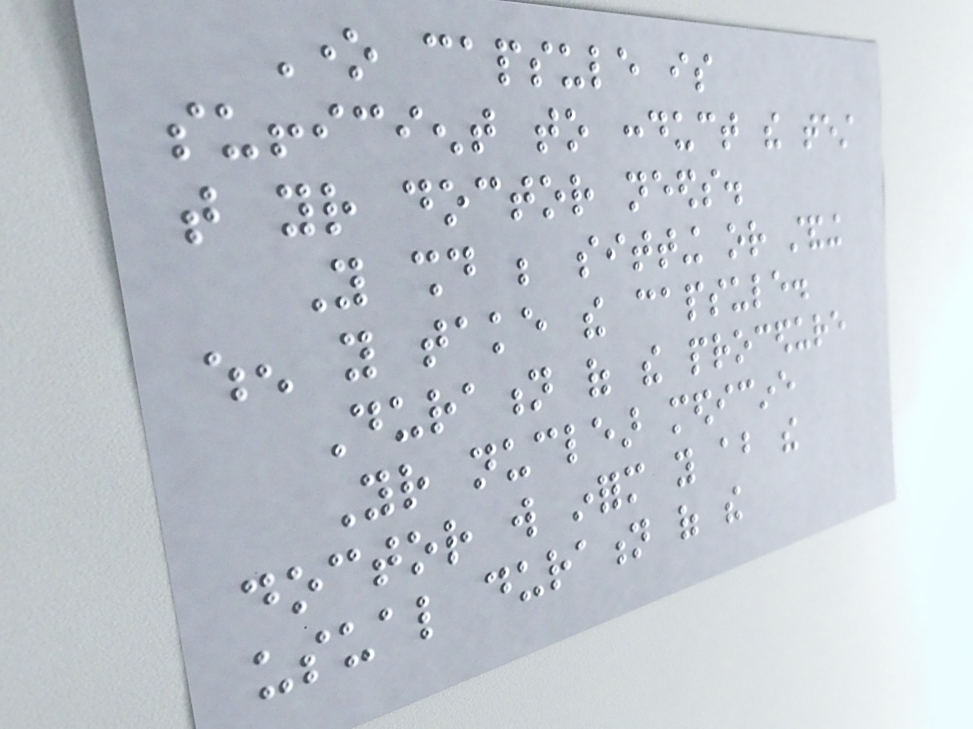One capsule is
sufficient to conduct the test
that your doctor needs.
You should be sitting or standing
when you take the capsule.
Duration of the procedure
Your nuclear medicine
doctor will inform you about the
usual duration of the
